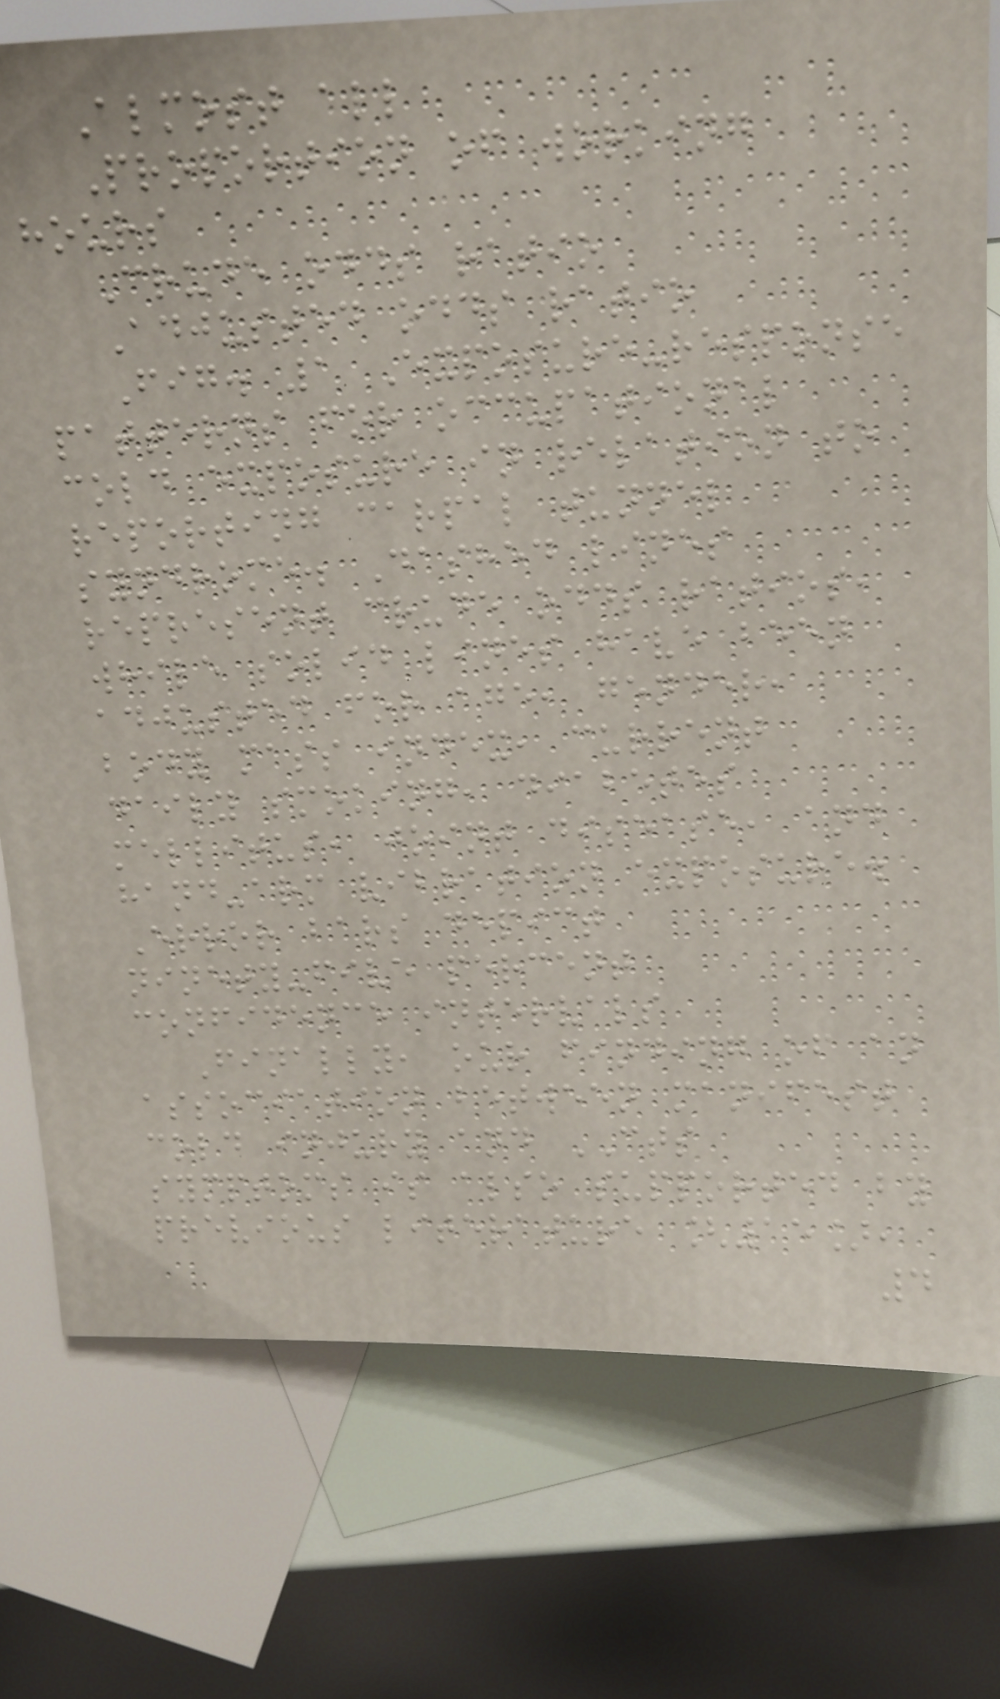Almost all
Proportion of working
hours
Crude odds ratio
Adjusted odds ratio
Fig. 1 Exposure-response
patterns for occupational
cold exposure in relation to
reporting carpal tunnel
syndrome. Dashed lines
represent crude odds ratios,
while solid lines have been
adjusted for age, gender,
body mass index, current
daily smoking, diabetes
mellitus, joint disease, and
hand-arm vibration exposure.
Error bars depict
ninety-five percent
confidence intervals
Finally, our finding of an
association between manifest
cold injury and CTS
symptoms is also supported by
previous literature [15],
4
